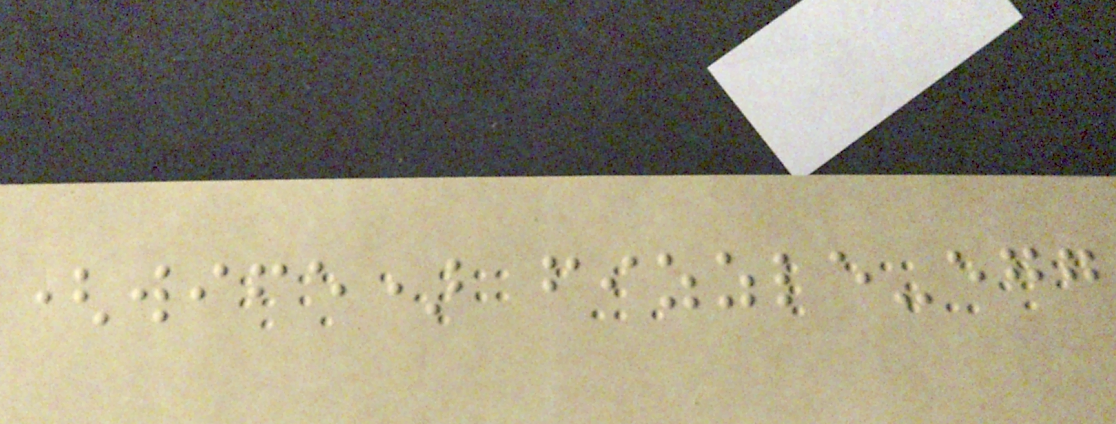(wife) fizzle-egg
